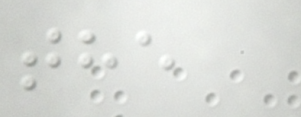the
